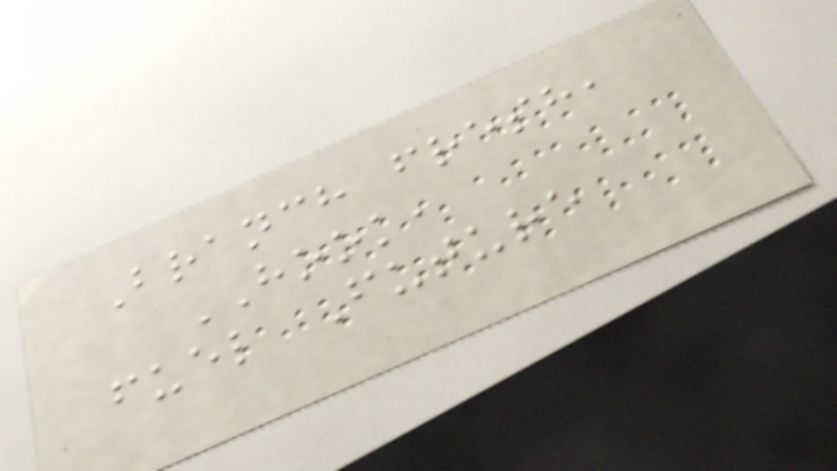Branch fresh,
HOOK,
fuel Future
